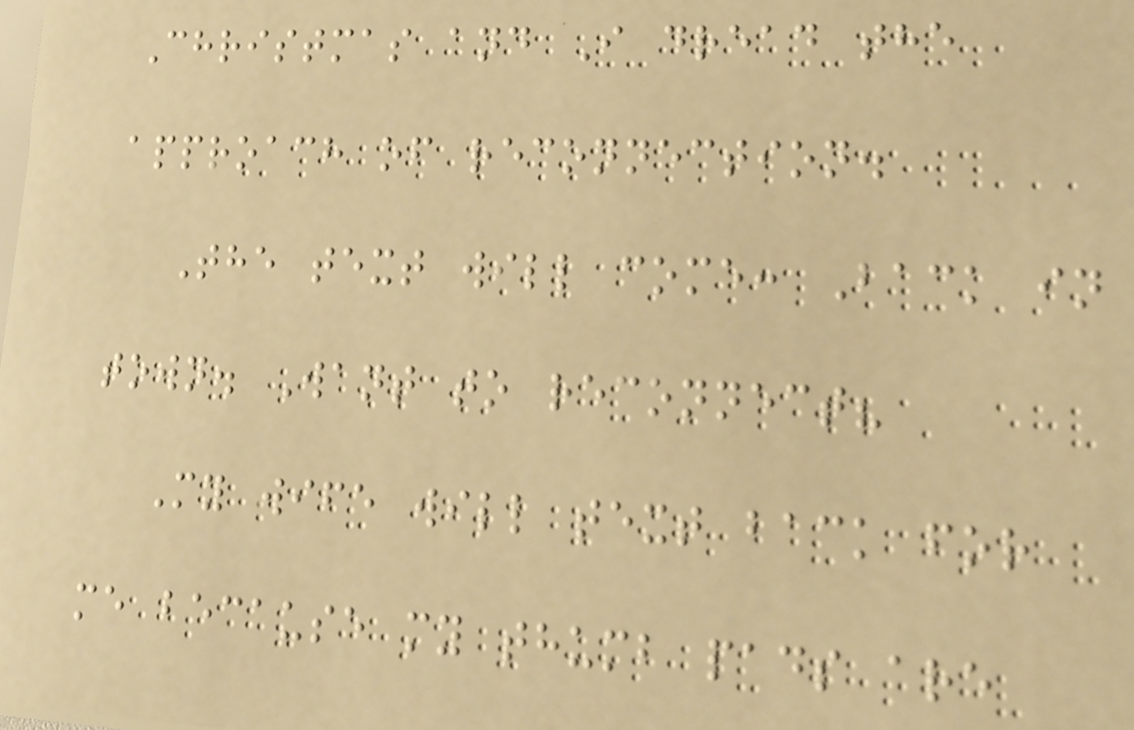Christmas and I dread the
approach of reconnection.
The text will come: Back in
town. Want to reconnect?
My wife will text back for
me because my thumb pads are
